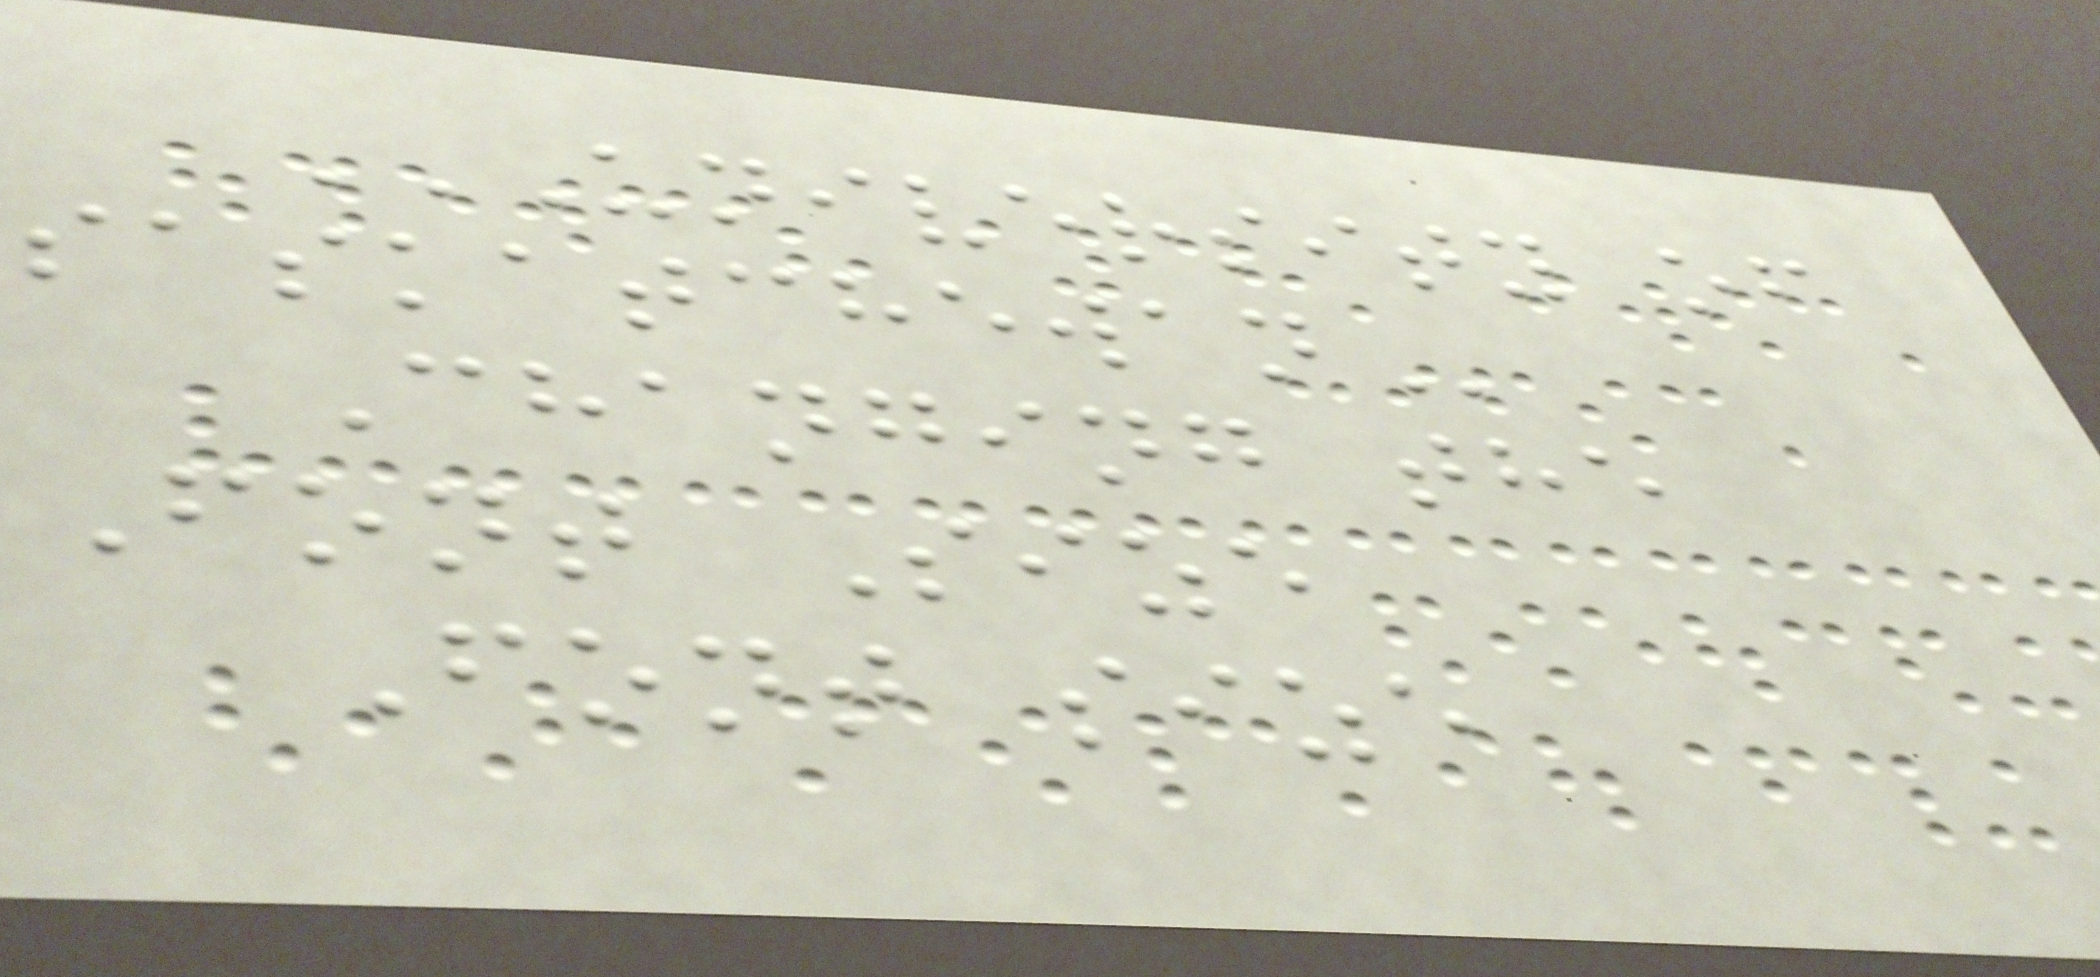UNIVERSITY OF
SASKATCHEWAN
Changing the
Font Size
Font size
